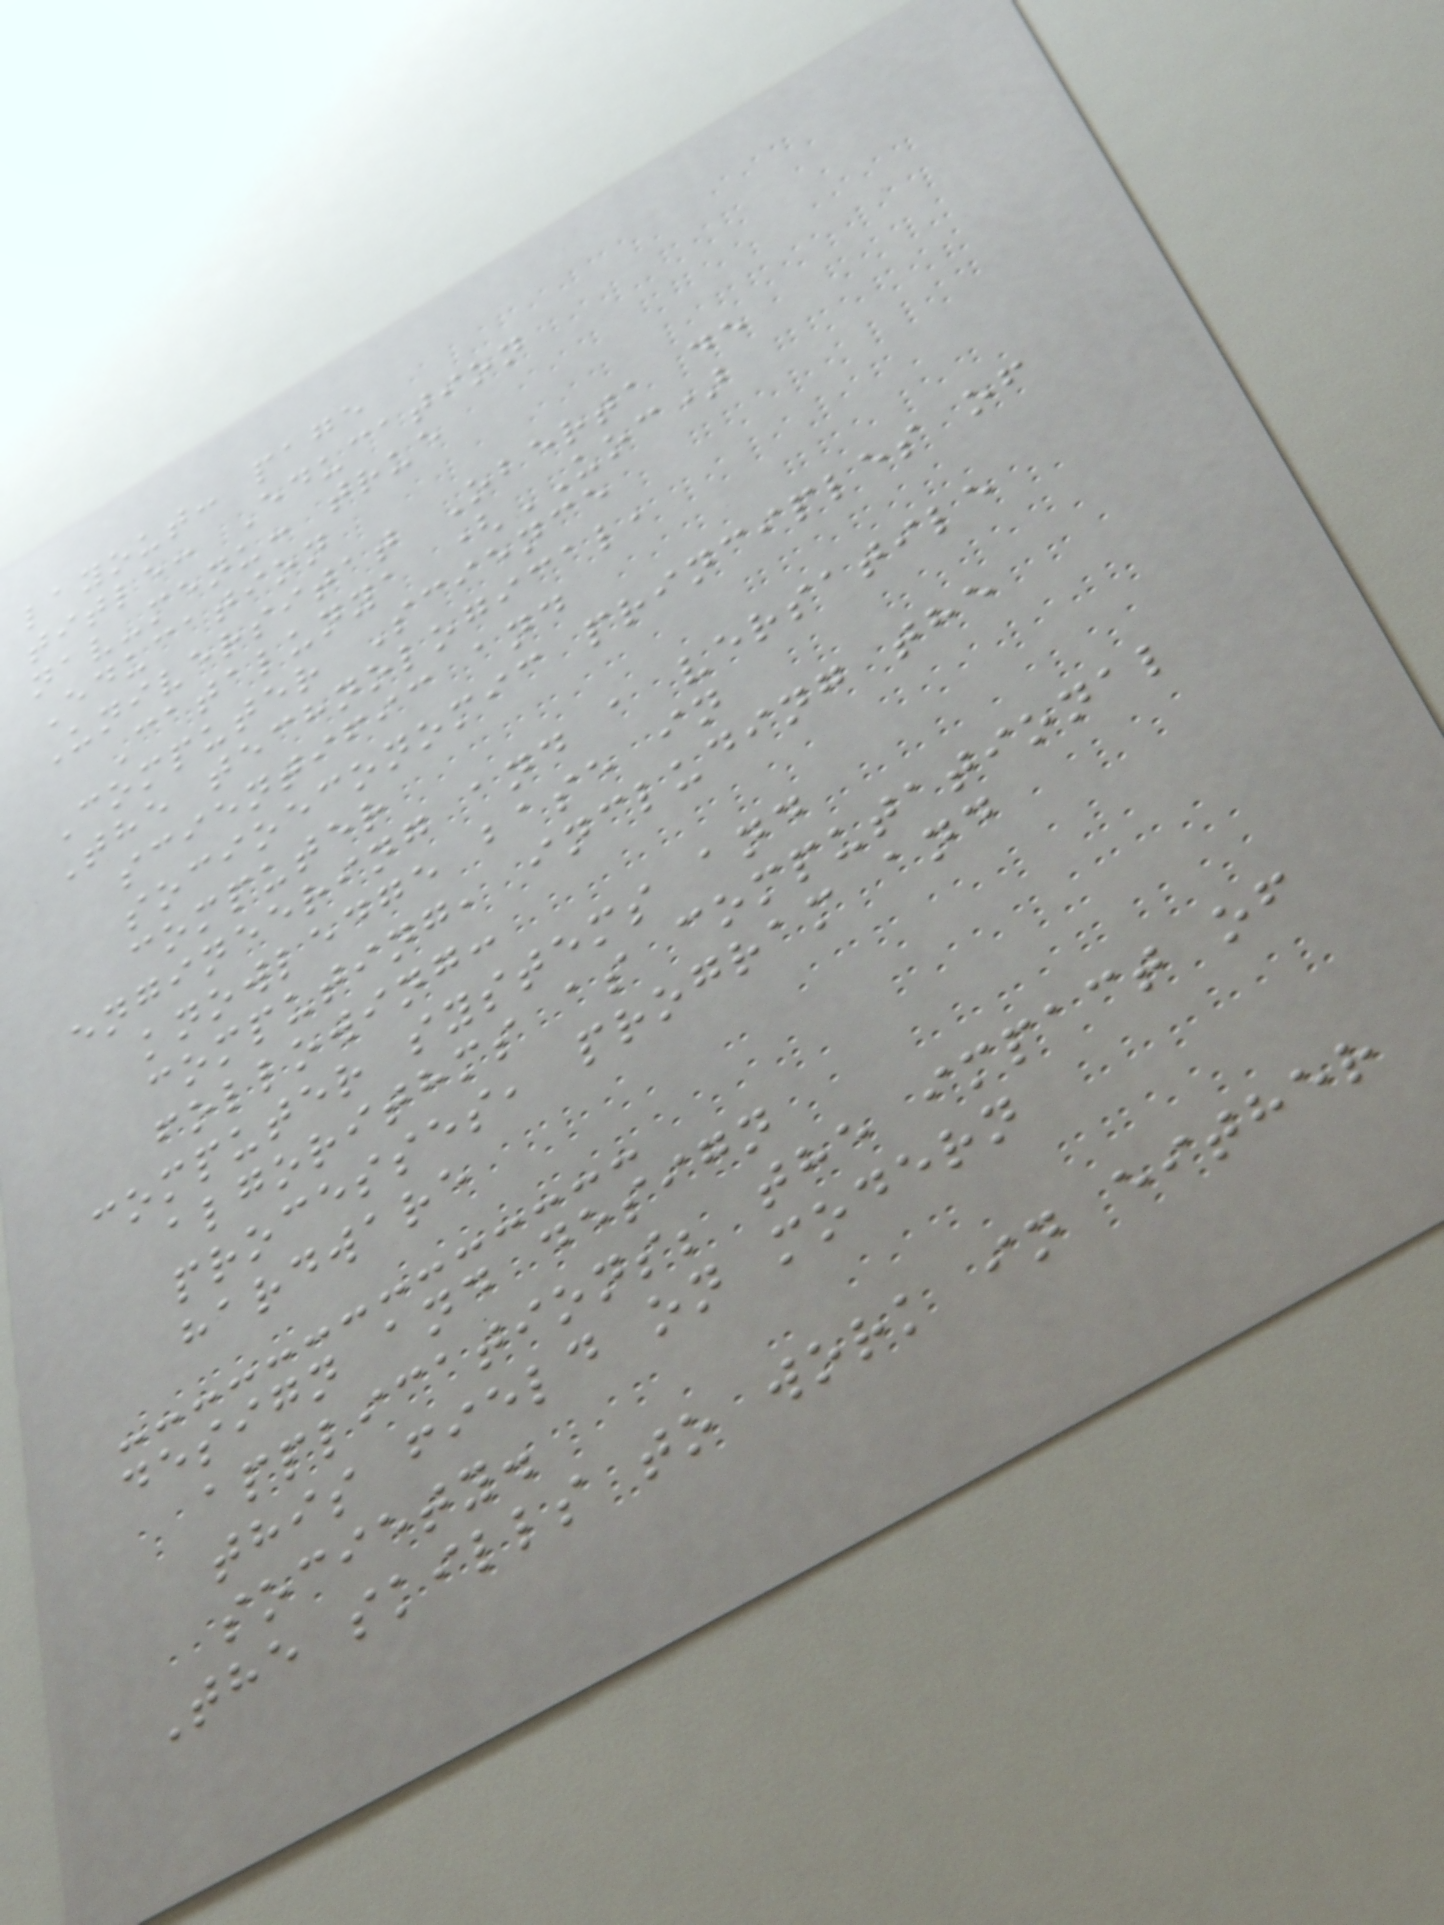layout: page
title: Education
nav-menu: true
Education
Universitat Oberta de
Catalunya (UOC)
Computer Science
The technological,
scientific and
socioeconomic principles of
computer
engineering and a versatile
knowledge base in
computing, including the
following:
computer systems and
algorithms as computational
processes, program and
hardware
design and design
applications; the impact of
this field on modern
society.
The skills to work in either
